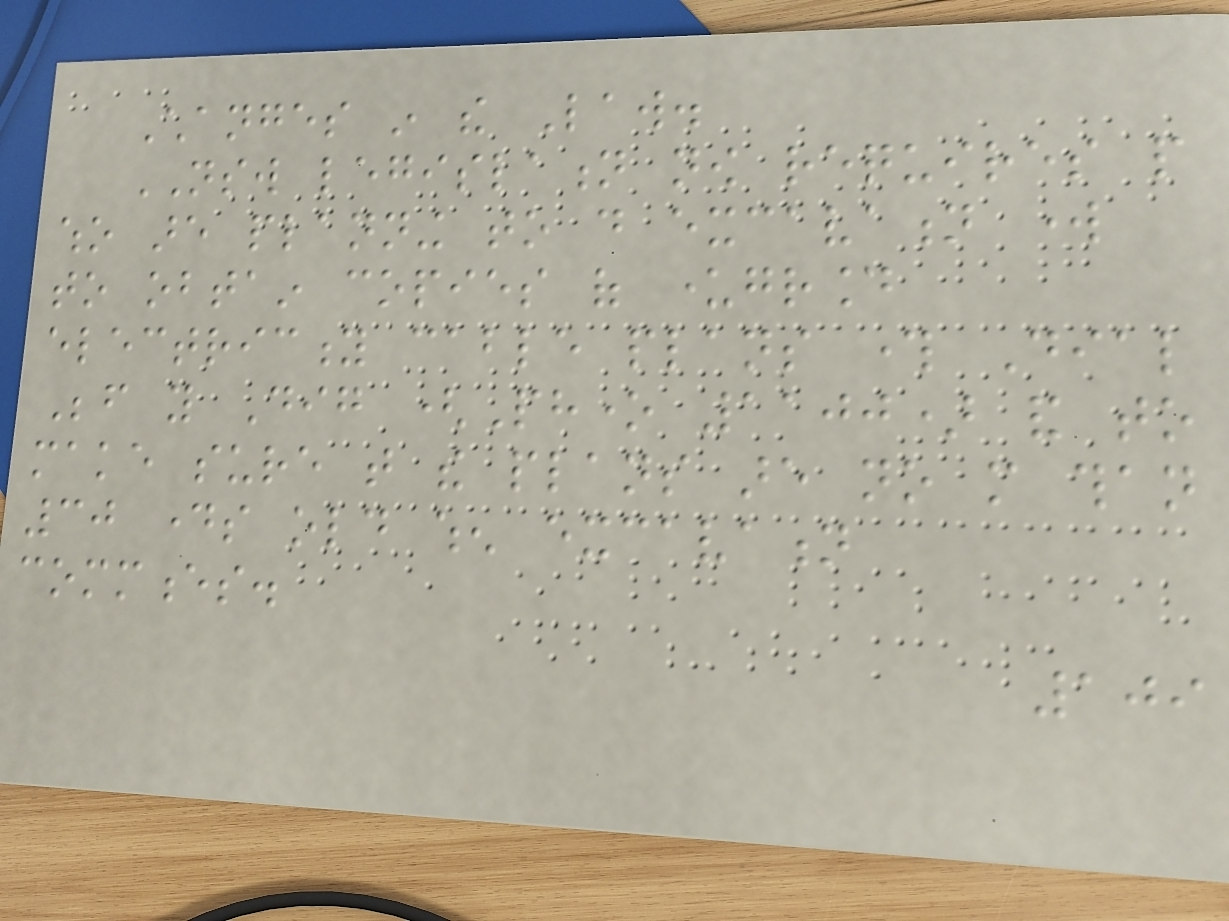Changes in the Law.
NSW legislation now requires people
who are planning to do excavation work
to obtain copies of underground
electricity cable plans through Dial
Before you Dig (Phone 1100) and to
make sure that the plans are no more than
30 days old when excavation
commences.
109
